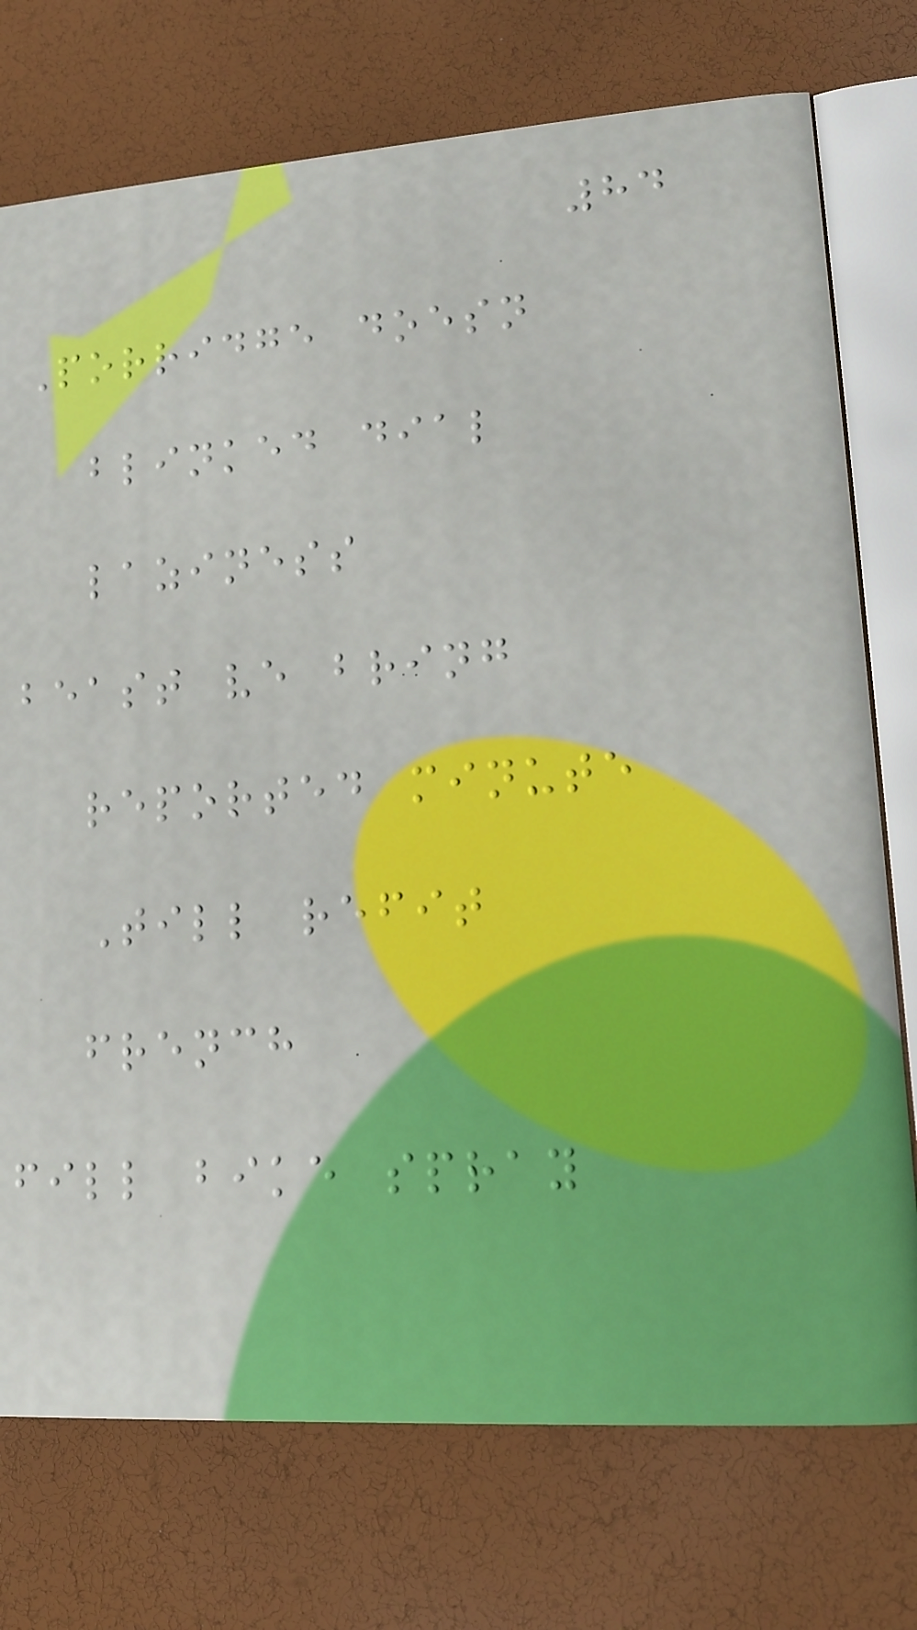84
Porridge doesn
blinked dial
laziness
beast ve bring
reported minute
Till refit
french
fill bike spray
